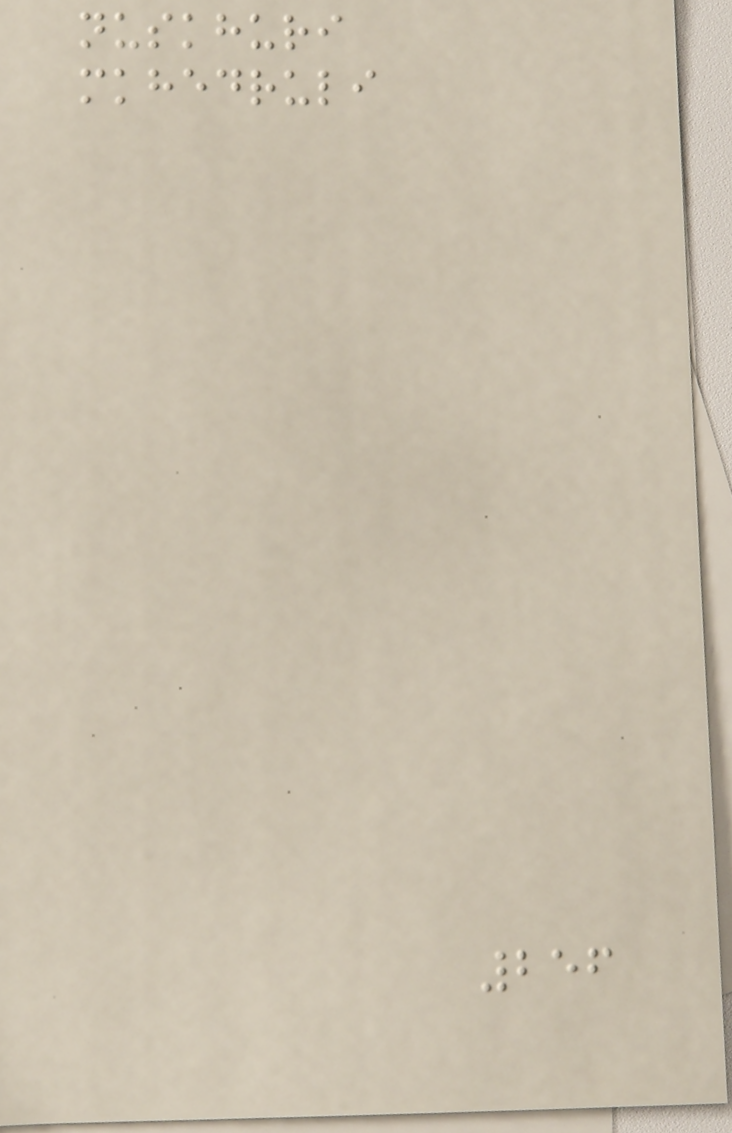nuskhuri
mkhedruli
256
